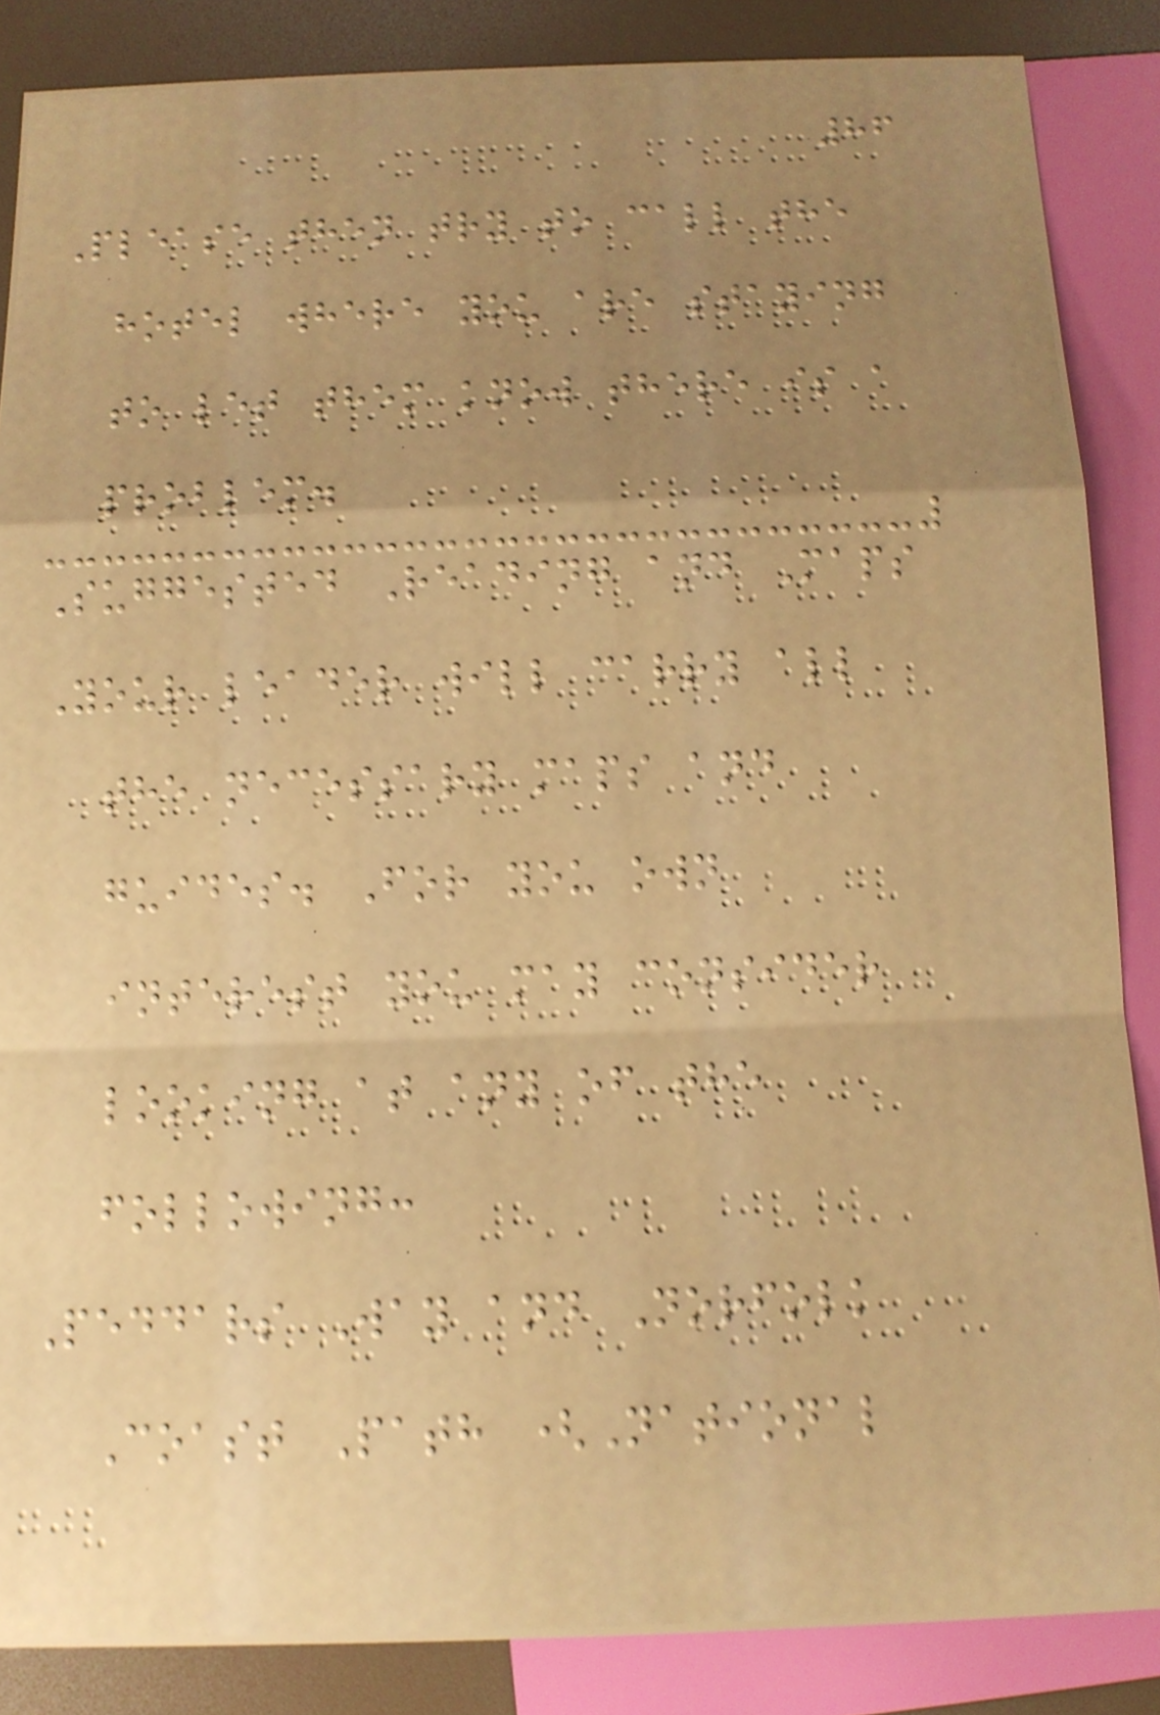86
Please then try to call the
hotel where you are staying
to let them know there is a
problem.
Suggested Reading and Maps
Your leader will carry all
the necessary maps and
guides. For you own
interest you may consider
looking at any of the
following:
Peddars Way and Norfolk
Coast Path (National
